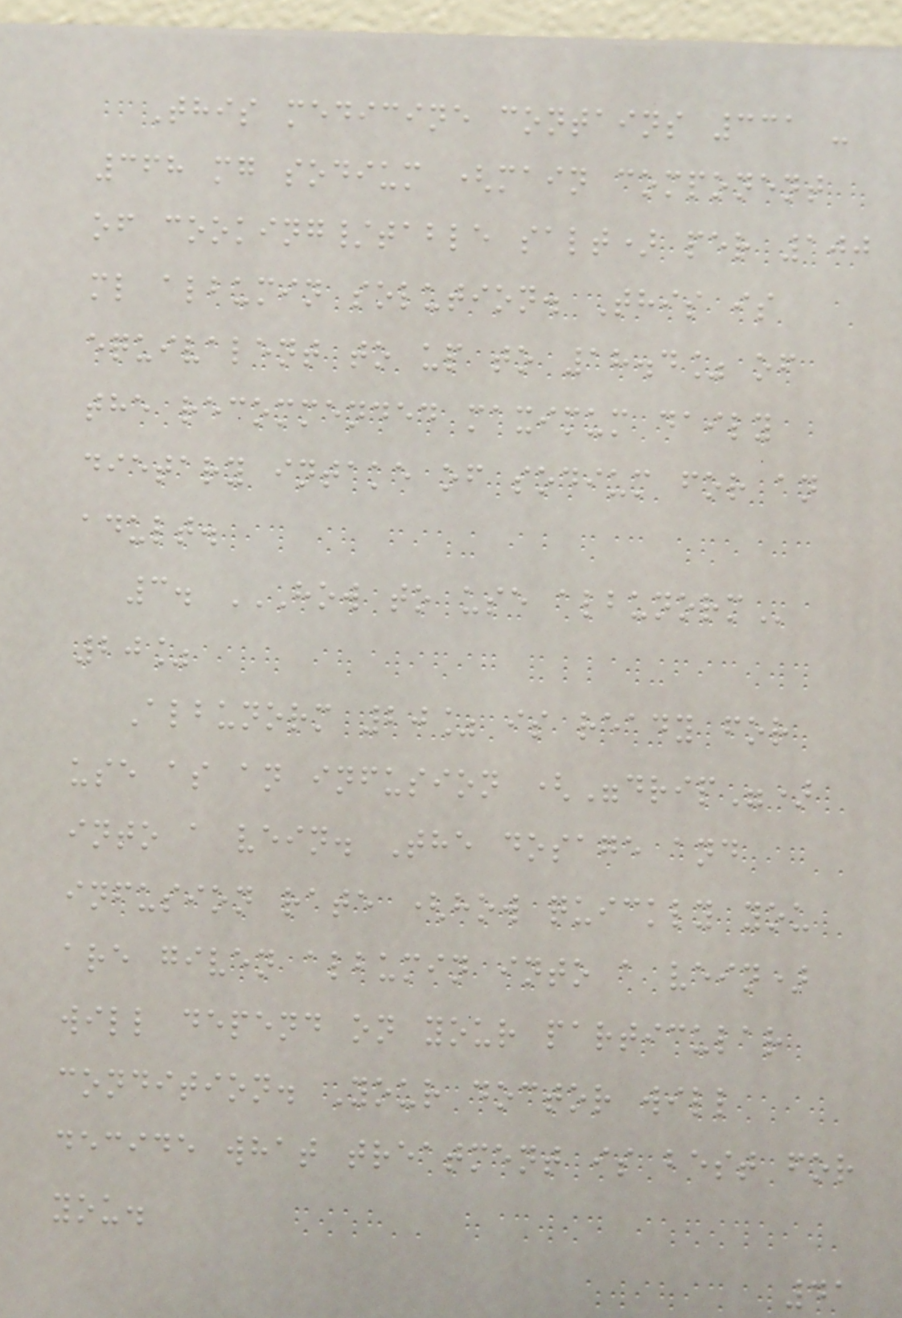This medicine contains 331 -
368 mg sodium (main component
of cooking/table salt) per 100
ml albumin solution. This is
equivalent to up to 18.4% of
the recommended maximum daily
dietary intake of sodium for an
adult.
3. HOW TO USE ALBUNORM
20%
Albunorm 20% is ready for
use as an infusion ("drip")
into a vein. The dosage and
infusion rate (how quickly you
are given albumin into a vein)
will depend on your particular
condition. Your doctor will
decide what treatment is best for
you.
41
